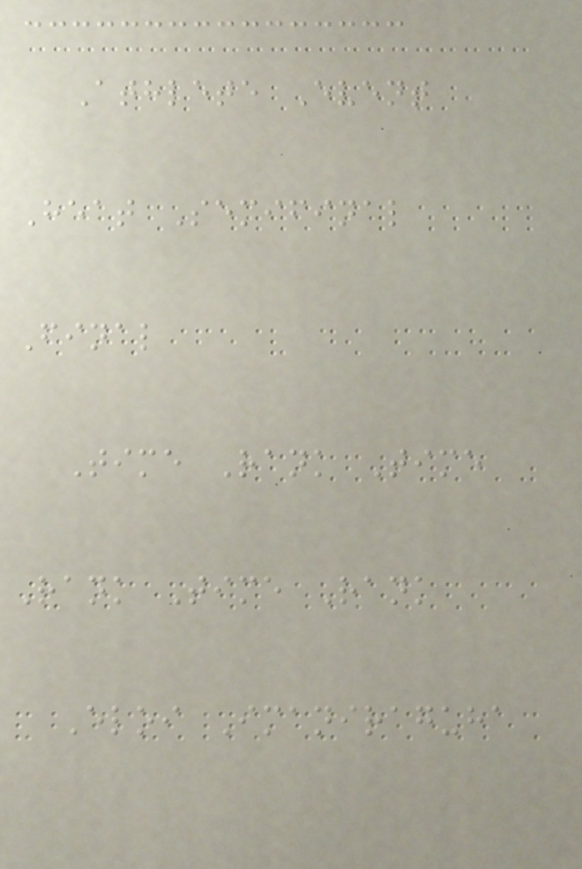Athlete Event
Heat Semifinal
Final
Time Rank Time
Rank Time Rank
Eloi Imaniraguha
